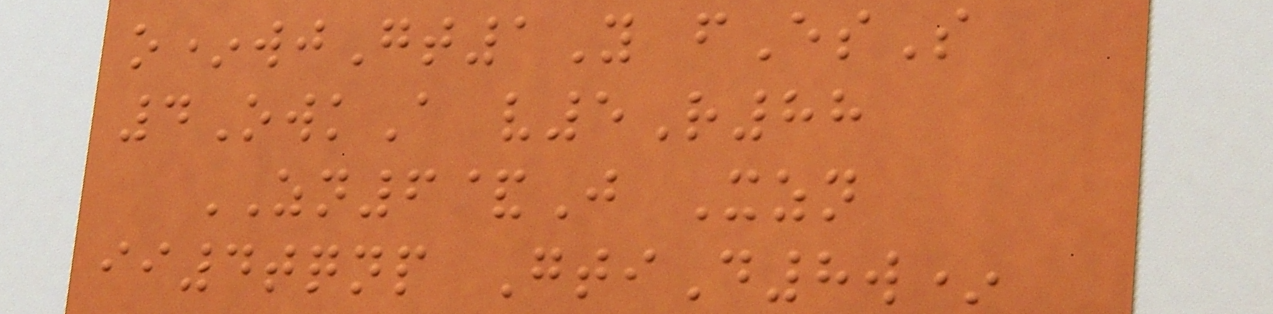o*wjGt1Y fEsS
4OwkA v5R88
ZN6&J Xzn
ii4tqnp GtiD8w*
